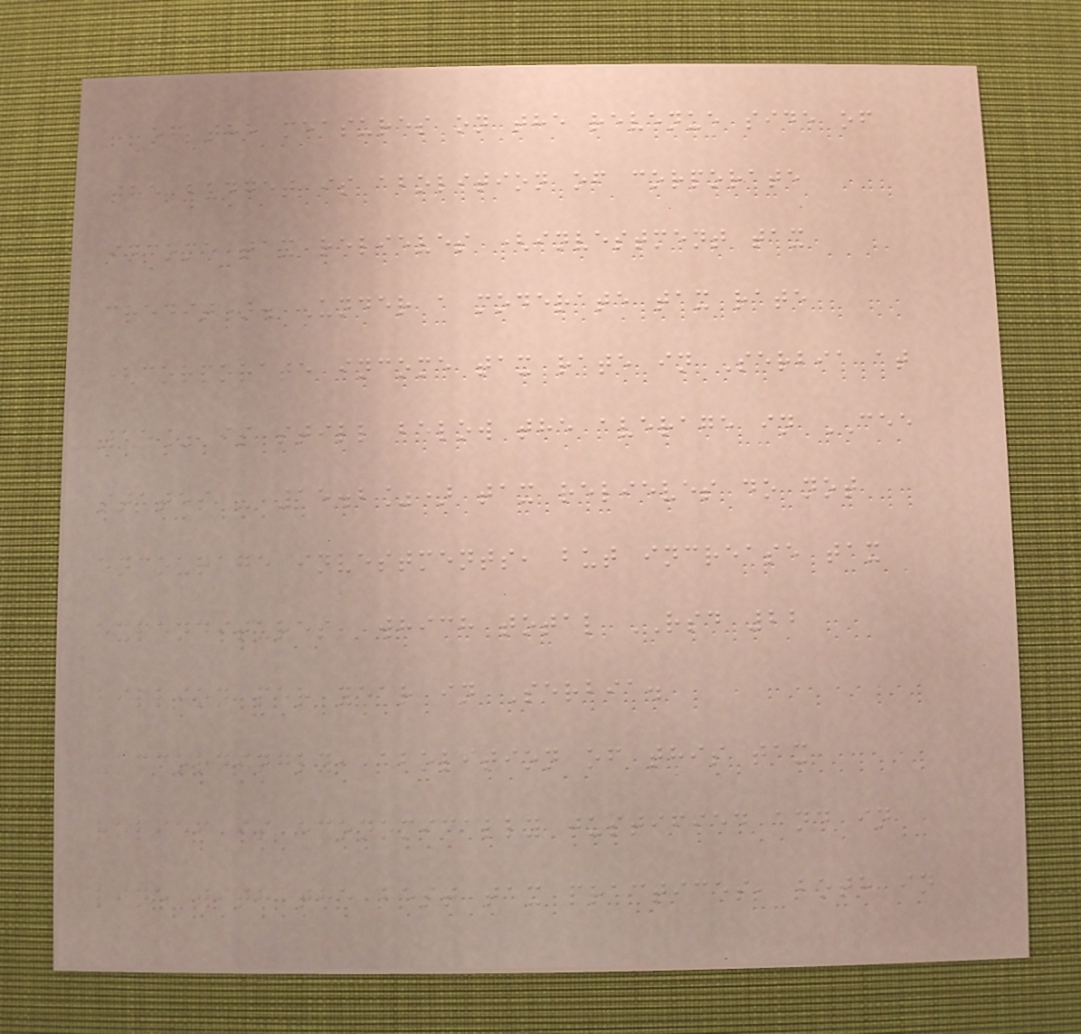of the measures on the revenue side of
the budget is abolition of corporate
income tax relieves (investment tax
credit). Under a moderate tax rate
(corporate income tax rate in Serbia at
15% is still below the average in CEE
states - 15.2%) tax relieves do not
encourage investments, but increase tax
expenditures, which total RSD 22
billion per year in Serbia.
Accordingly, abolition of this tax
relief is economically justified and in
line with the best tax practices, both in
